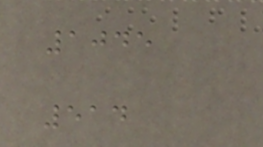1045
514
